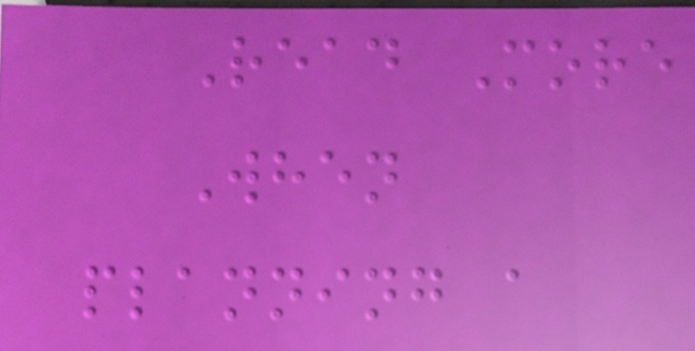Read More
When
planning a
